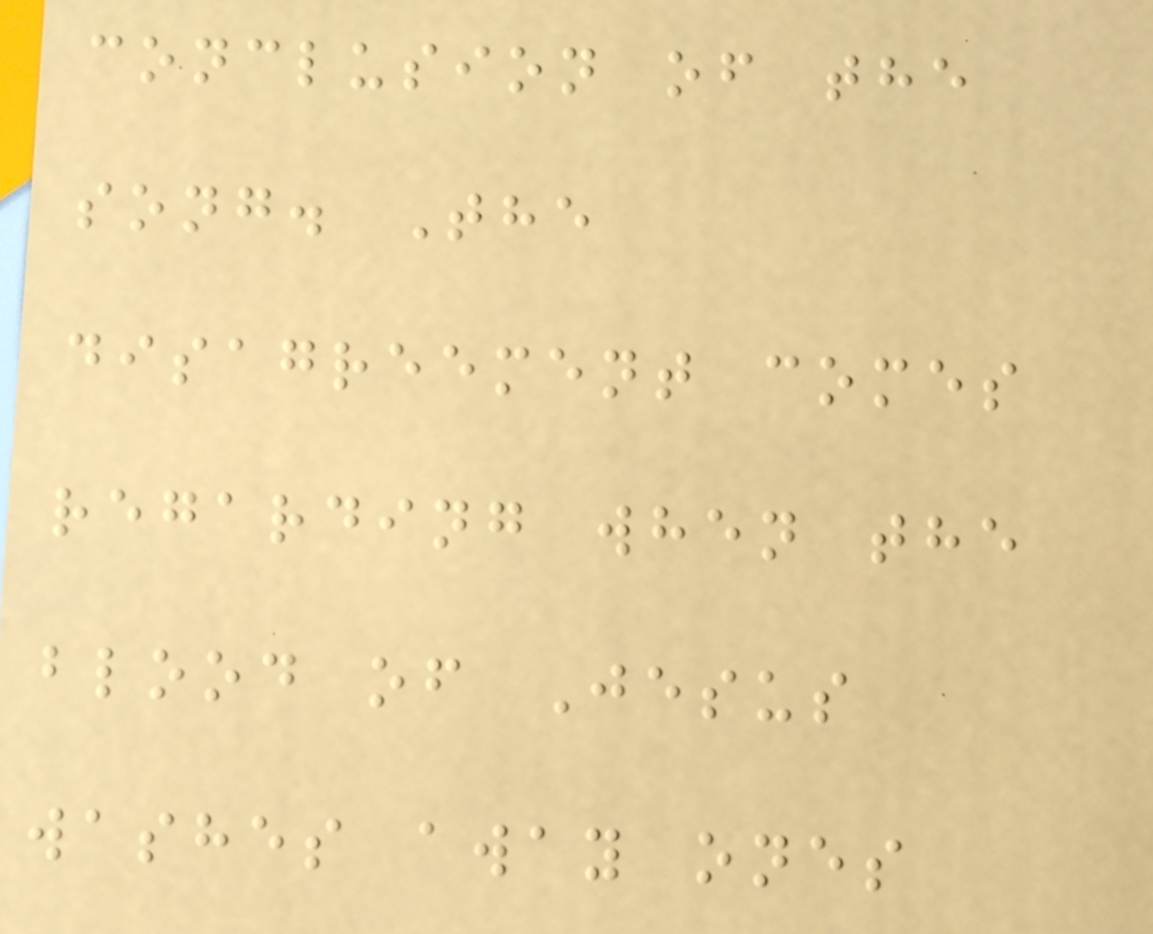conclusion of the
song. The
disagreement comes
regarding when the
blood of Jesus
washes away ones
